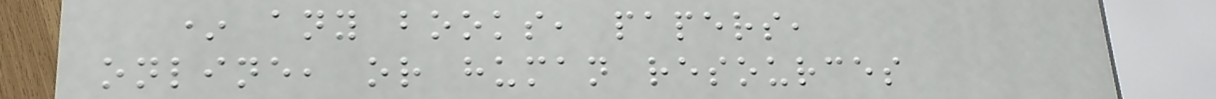* any books, papers,
online, or human resources
